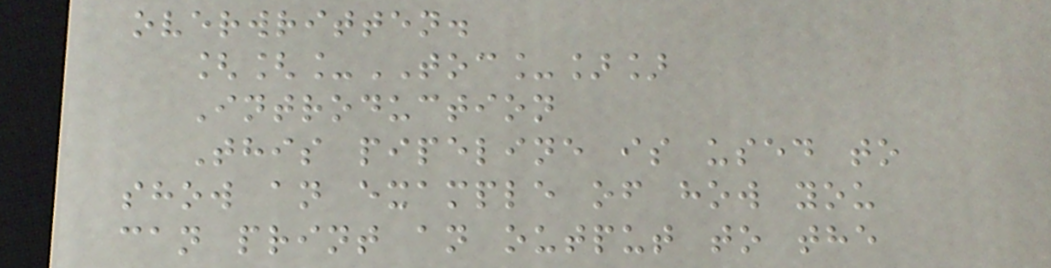overwritten.
[[_TOC_]]
Introduction
This pipeline is used to
show an example of how you
can print an output to the
